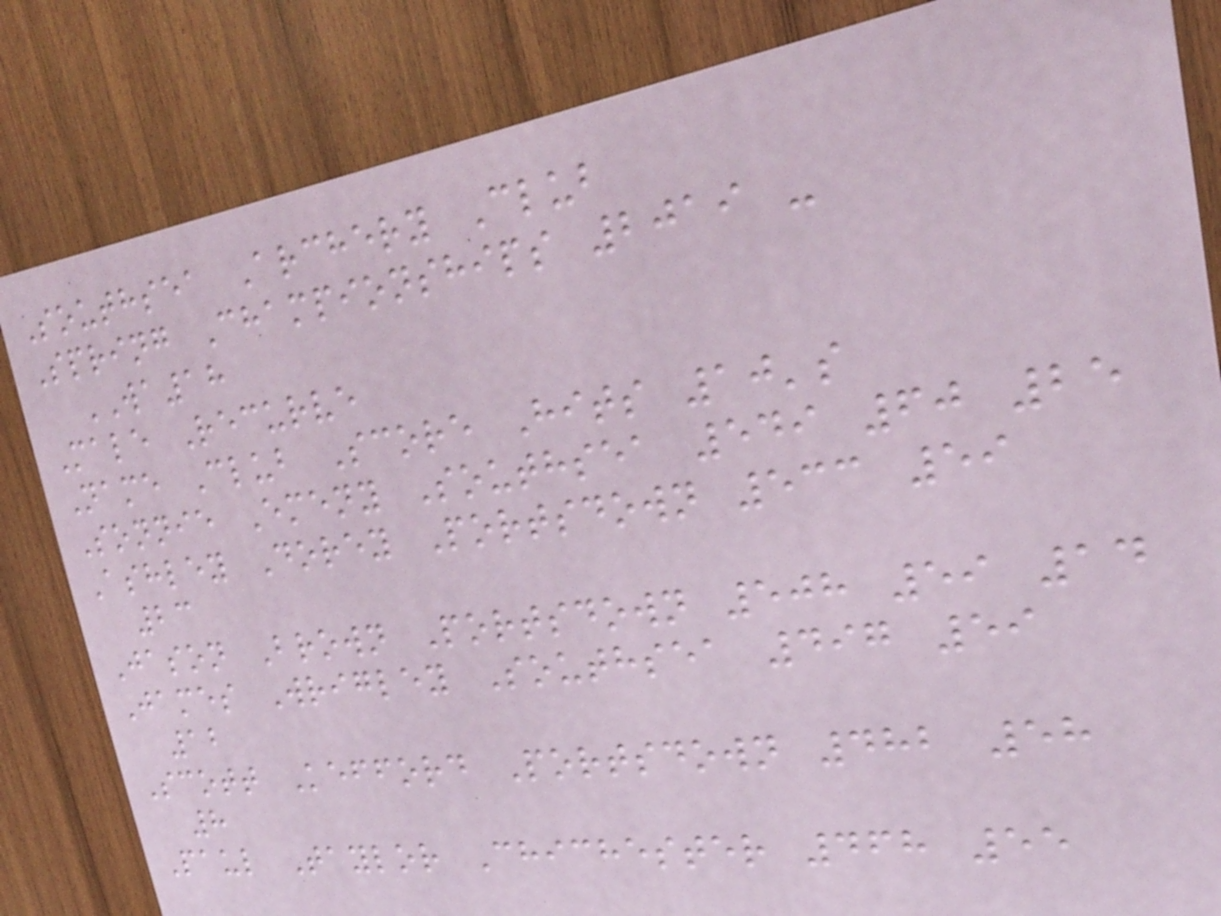Southsea Archery Club
Spring Championships 2019 -
WA18
Male Recurve
Name Club Score Hits 10's
Sonnie Emeny Southsea 549 60 25
Ashley Dorey Portsdown 533 59
23
Jason Brown Portsdown 508 59 14
James Wrigley Southsea 497 59
12
Scott Kefford Portsdown 482 58
8
Paul Taylor Chichester 468 55
